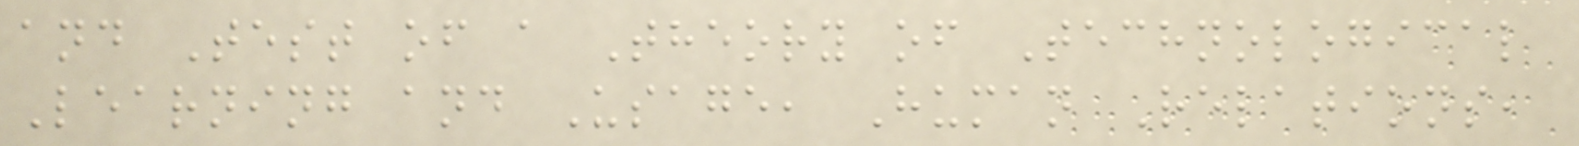and Test of a Theory of Technological
Learning and Usage, Human Relations,
